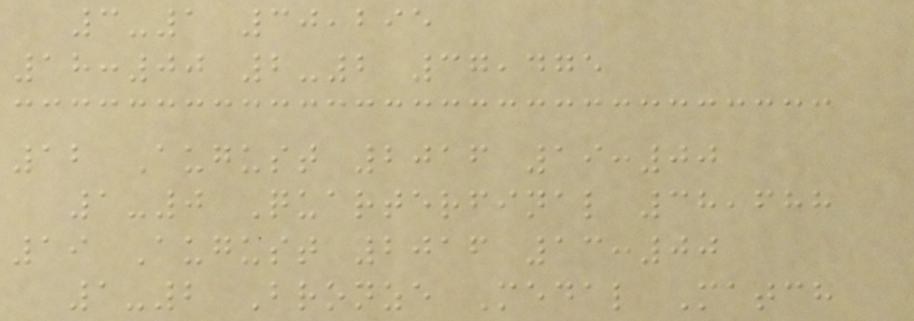3-1 30,295
18:00 2-2 37,475
12 August 2016 19:00
1-0 Quarterfinal 38,688
19 August 2016 13:00
1-2 Bronze Medal Match
